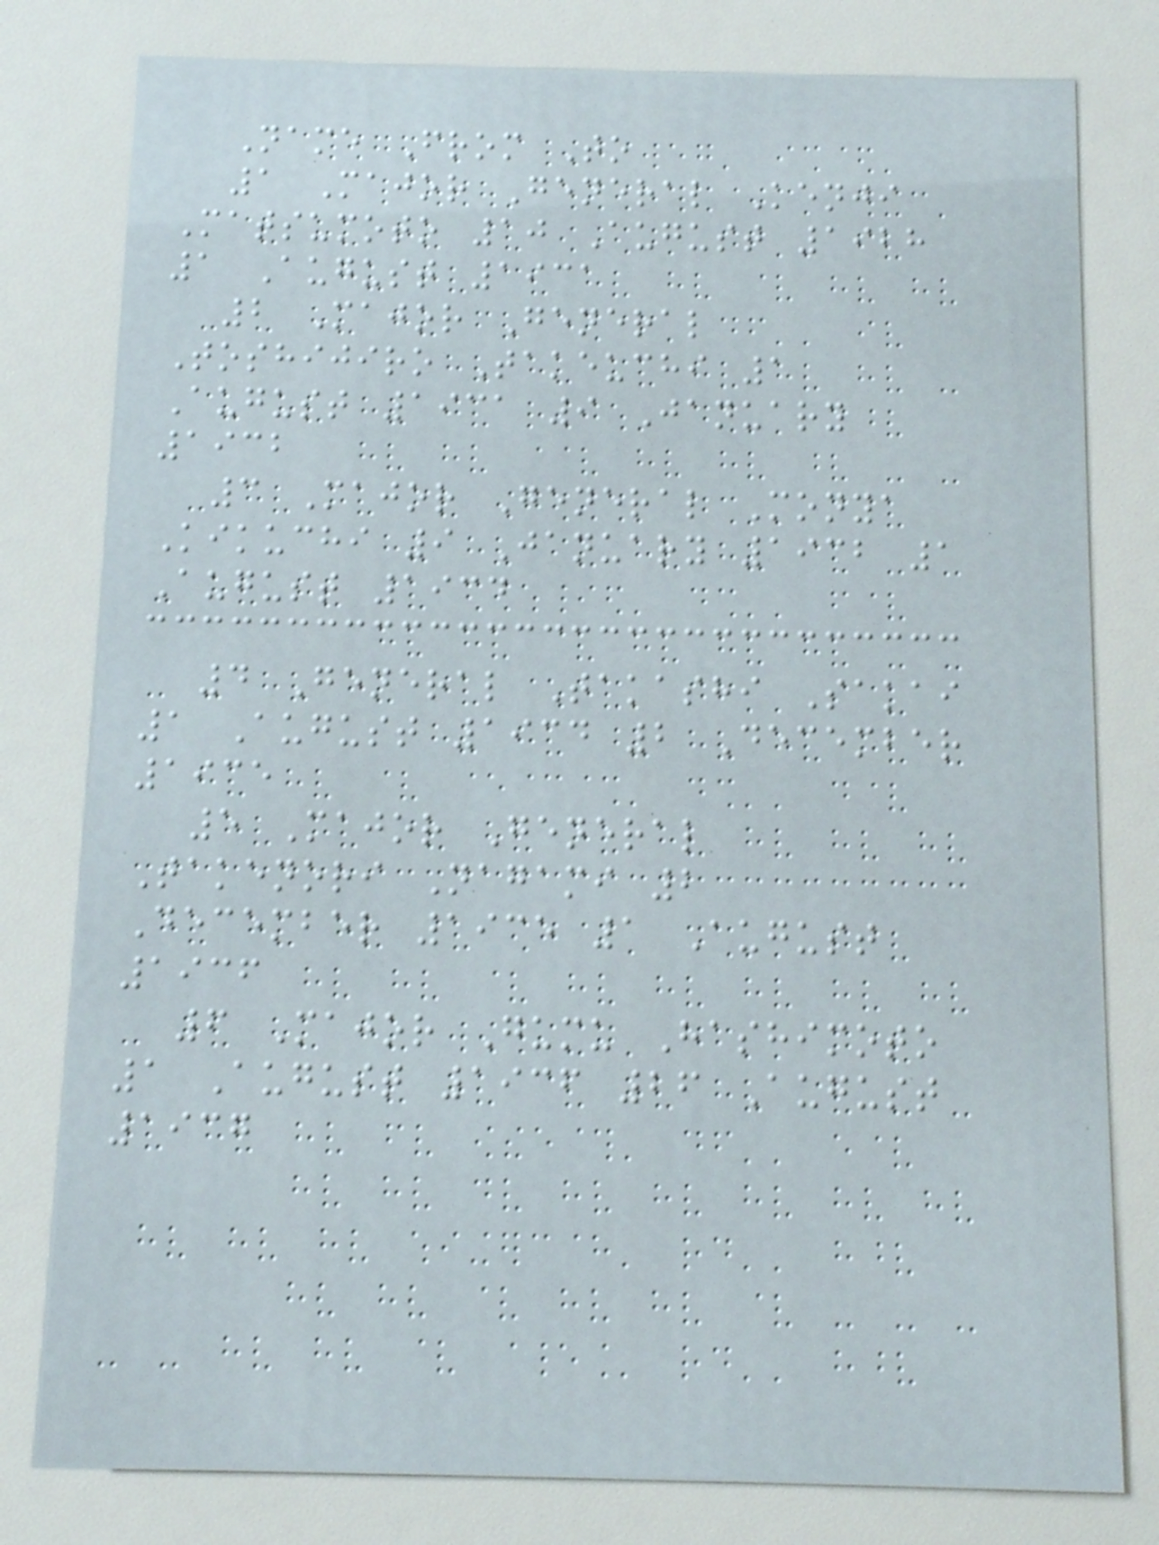Name From To
1 Major General Kenji
Matsumoto 10 August 1928
1 August 1931
2 Major General
Toshijiro Takeuchi 1
August 1931 9 January
1932
3 Major General Monya
Kikuchi 9 January 1932 1
August 1934
4 General Takashi Sakai
1 August 1934 2 December
1935
5 Major General
Takenori Nagami 2
December 1935 1 August
1936
6 Major Gumu Hashimoto
1 August 1936 26 August
1937
